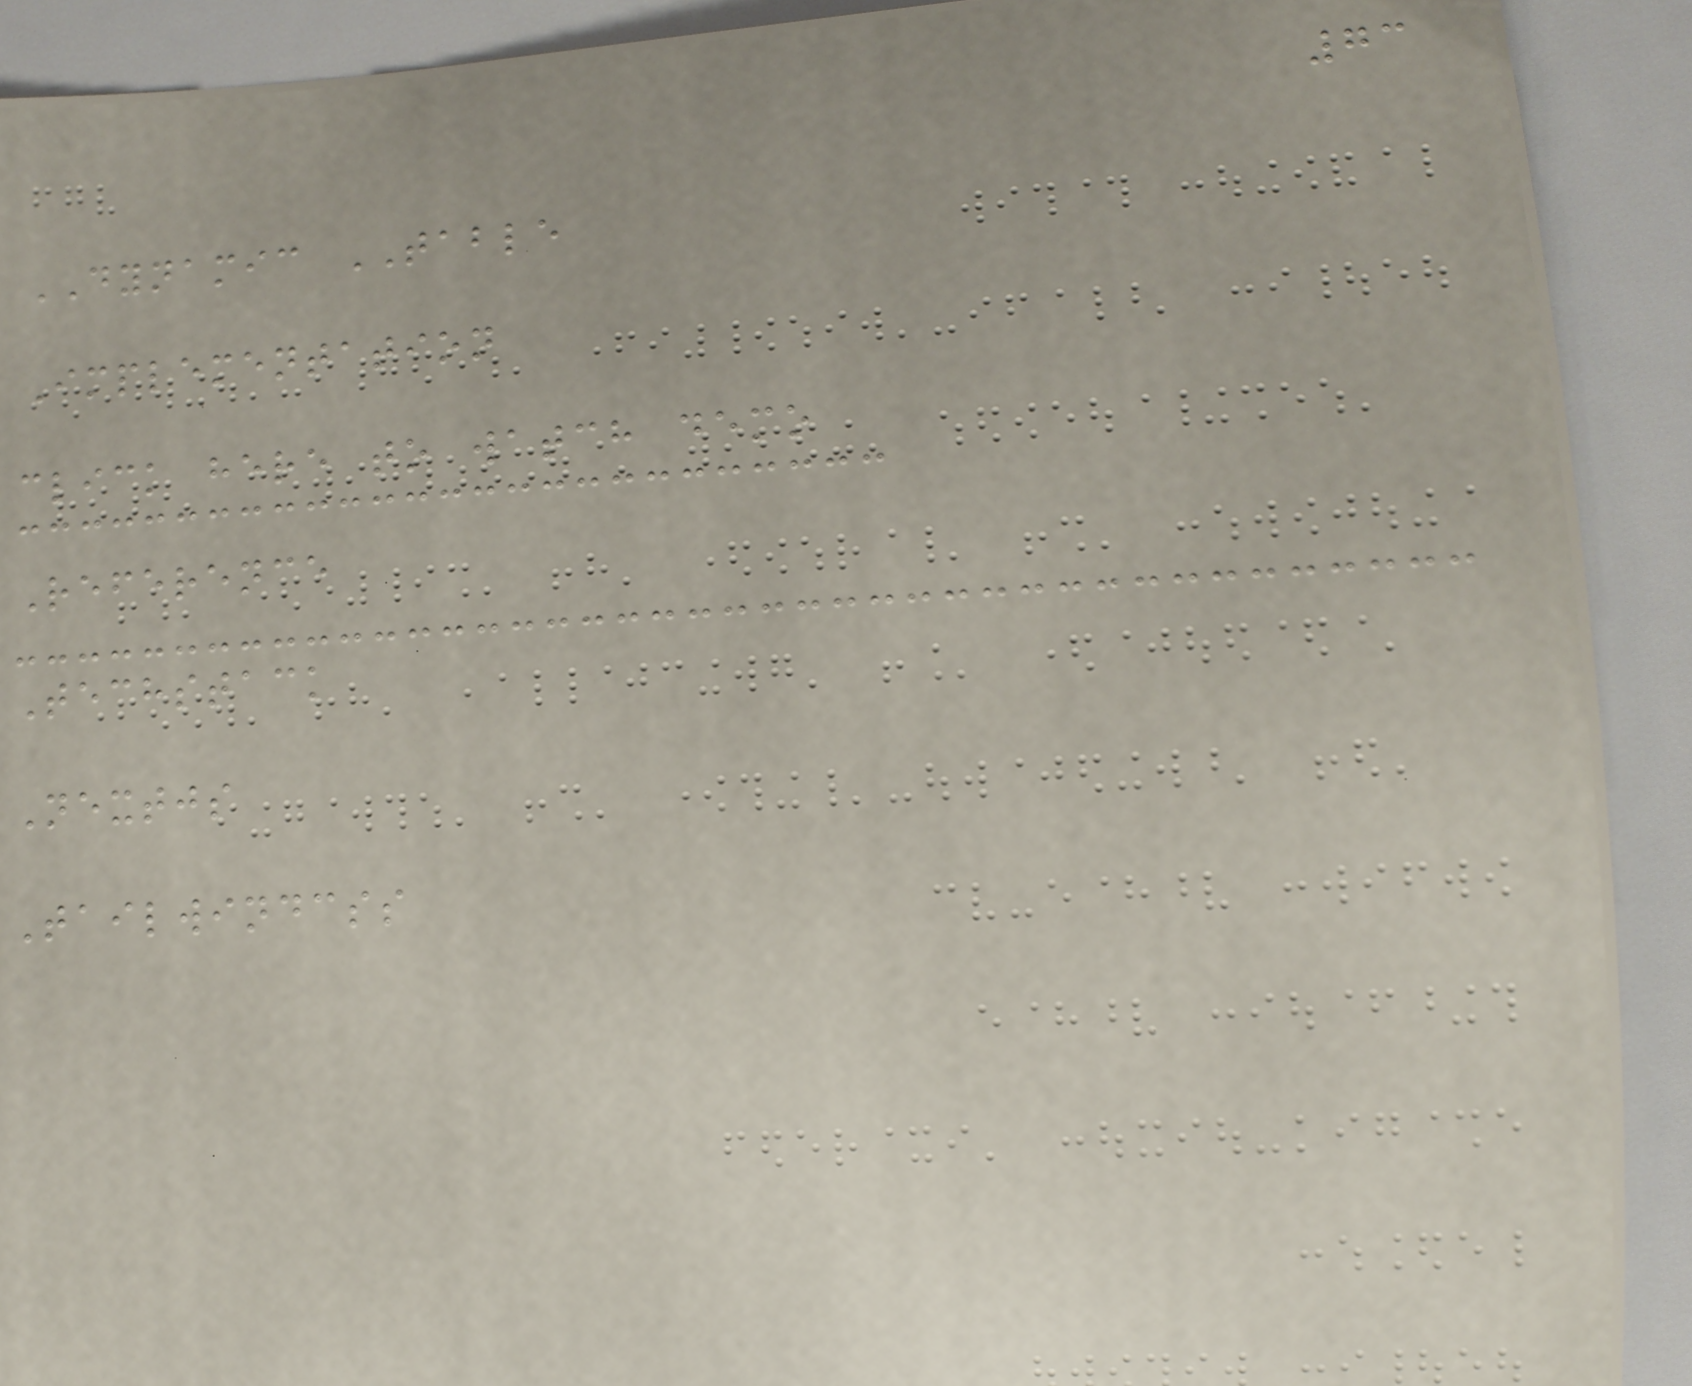73
DYNAMIC TABLE
Implementation
click here to watch demo
Reference
Techstack
Nextjs
Tailwindcss
